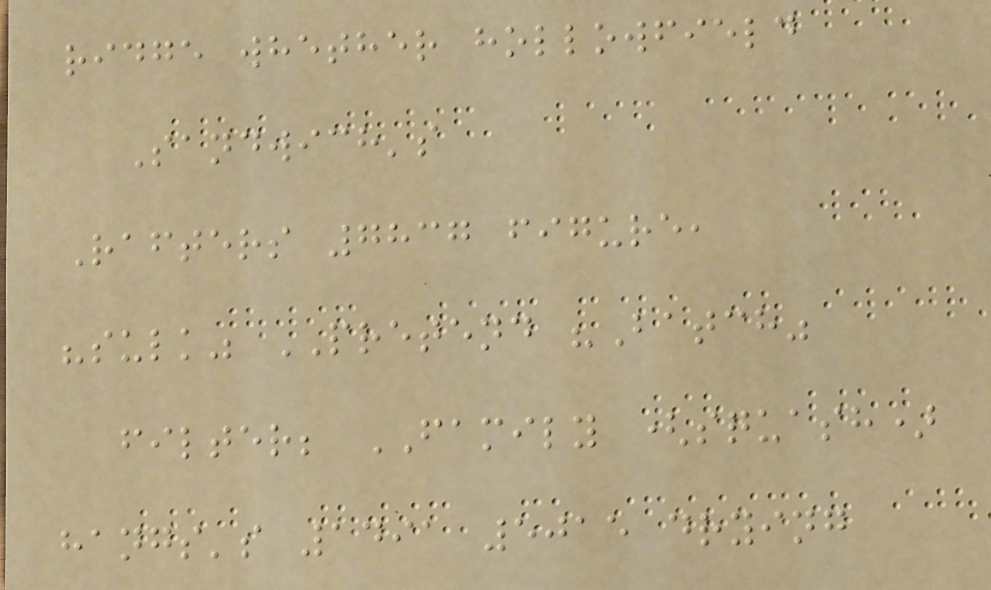ridge whether hollowfield
Sandwich's
Rafters 7837 figure,
"sulk" PRETEND "Batch"
filter; FAMILY (squash)
hangs's 1491 5015 drying
